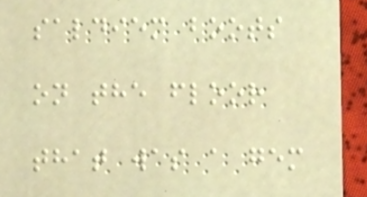saldiem boots
on the floor
that was a gem
